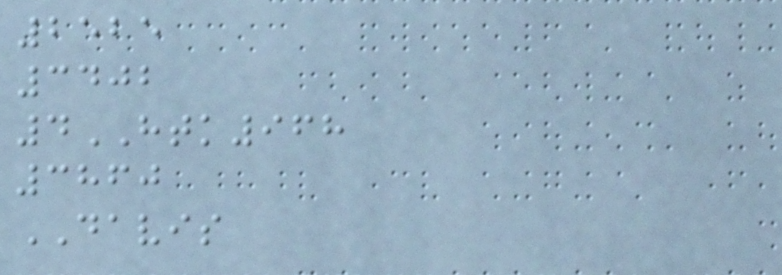2525
3402
4HTK968
3860
DAVIS
